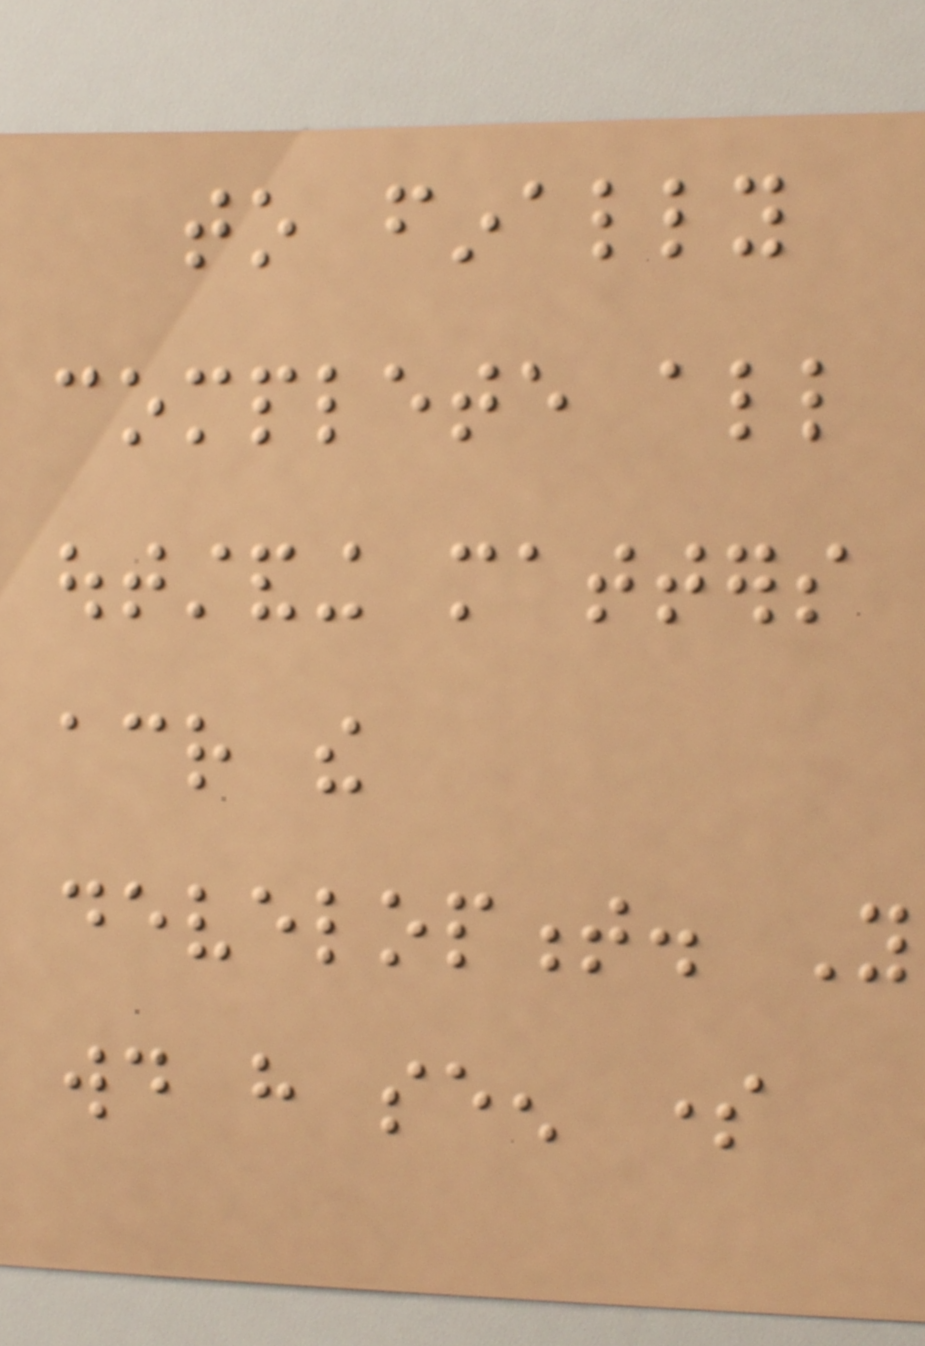to finally
complete all
outstanding matters
across the
development. You
would have seen some
